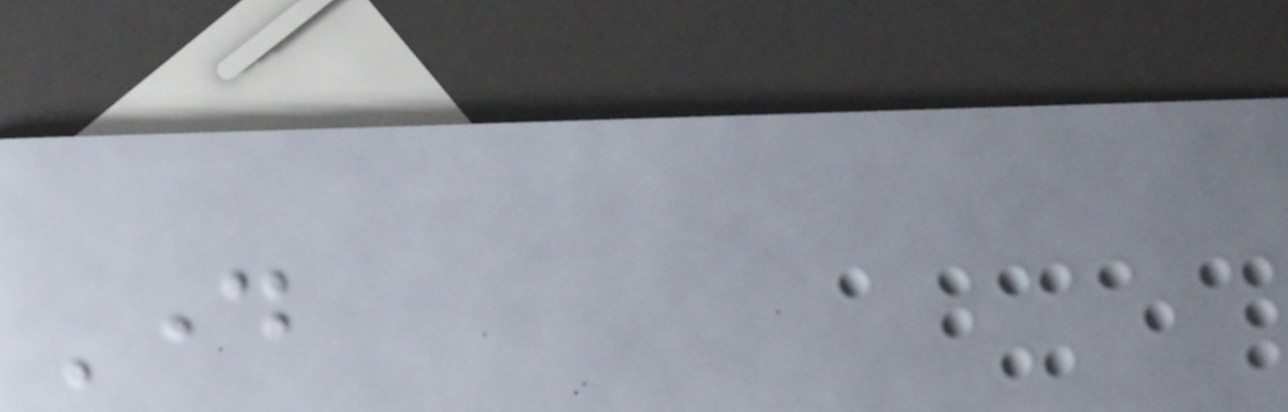Day
